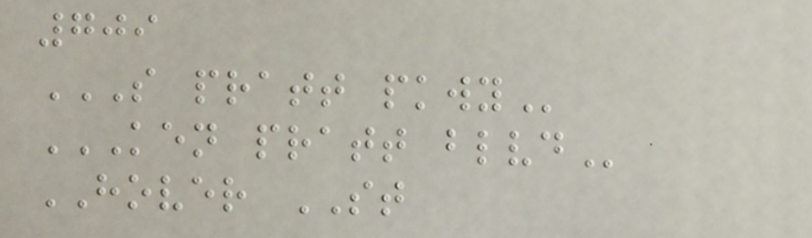709
S PRATT PKWY
KEN PRATT BLVD
HOVER ST
